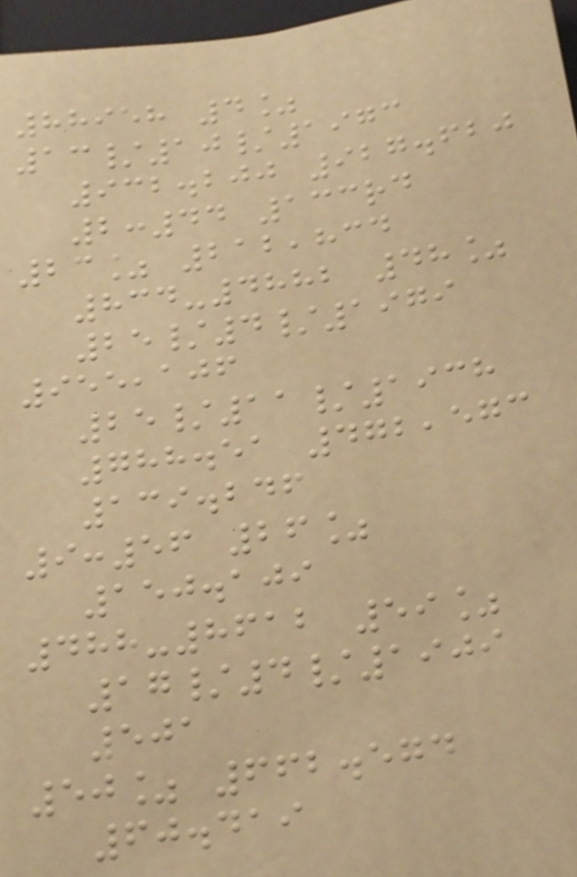88958 4%
13/10/1973
932.200 927.620
2:44 133rd
23% 212,834
834-4882 48%
25/4/1979
955,106
25/11/1938
788.51 472,573
139.246
9:56 26%
150.109
488-8612 59%
17/4/1909
501
50% 662.574
60.419
